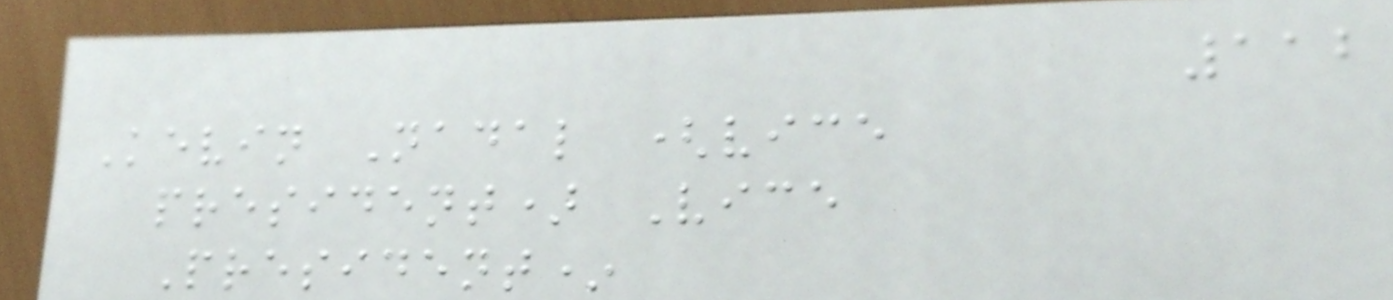112
Kevin Nadal (vice
president) Vice
President*
